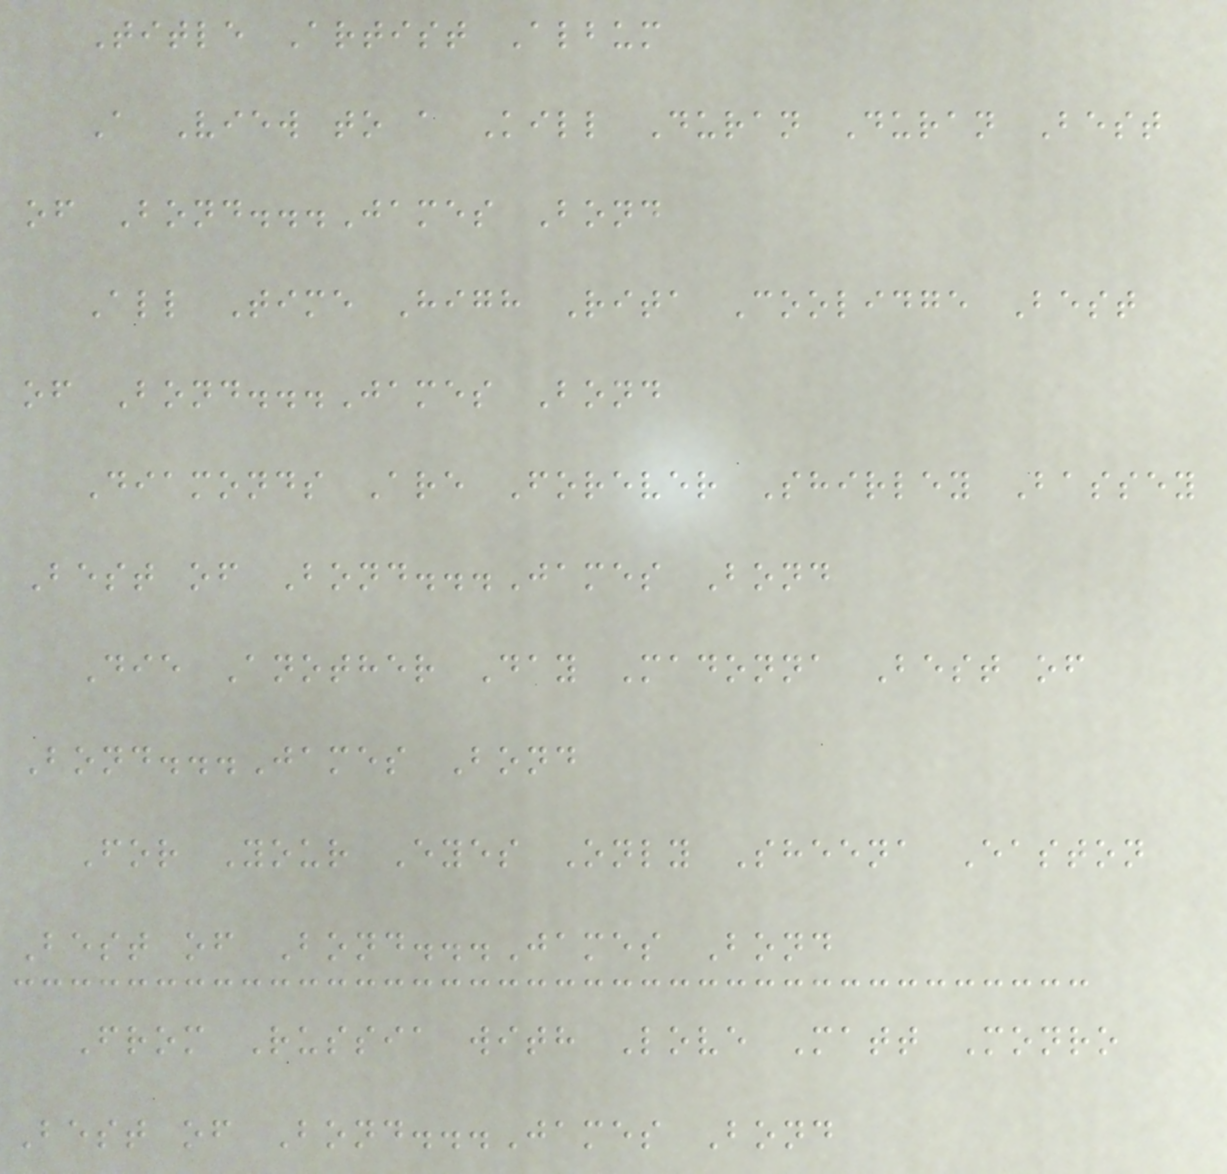Title Artist Album
A View to a Kill Duran Duran Best
of Bond...James Bond
All Time High Rita Coolidge Best
of Bond...James Bond
Diamonds Are Forever Shirley Bassey
Best of Bond...James Bond
Die Another Day Madonna Best of
Bond...James Bond
For Your Eyes Only Sheena Easton
Best of Bond...James Bond
From Russia with Love Matt Monro
Best of Bond...James Bond
